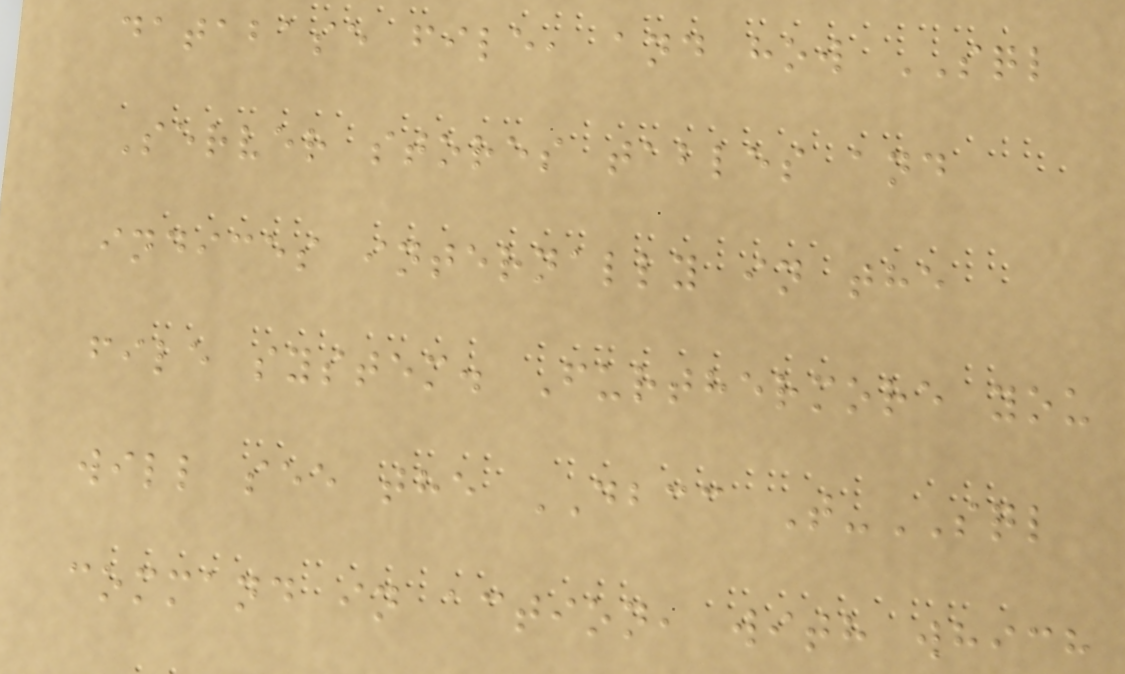database file, and how SQL
Server stores tables and
indices internally in the
file system. Furthermore you
will see the DBCC T-SQL
command in action, with which
